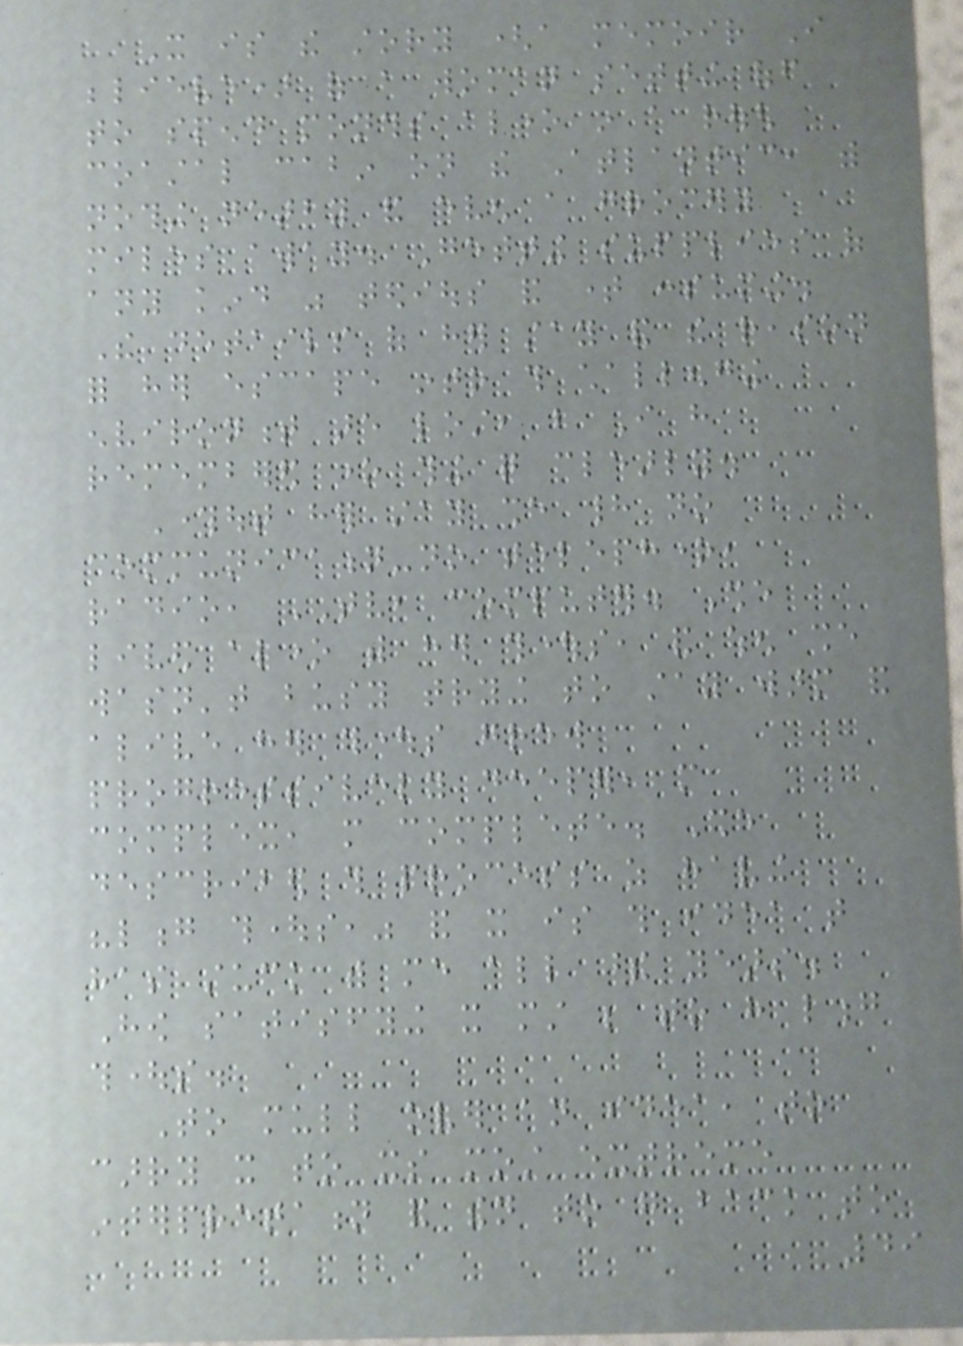It is the story (a memoir I
believe) of a woman setting off
to spend months alone in a rough
coastal cabin on the Atlantic, with
nothing nearby and even a grocery
miles away. Getting supplies of
any kind was tedious and time consuming.
The details of her stay and the reason
for her escape into this challenging
environment are lost, but I have
remembered one thing quite clearly.
Throughout her stay she had no
communication-no telephone,
radio, TV, computer. She
lived alone with her thoughts, and when she
wasn't busy trying to stay warm and
alive her thoughts grew
progressively deeper, more
complex, more complete. She
described this process as having
"long thoughts," and it is this idea that
has stuck with me all these years.
How satisfying it must be to have long
thoughts.
To mull over an idea, to
carry it to its most extreme
interpretation and then to go back to
49
